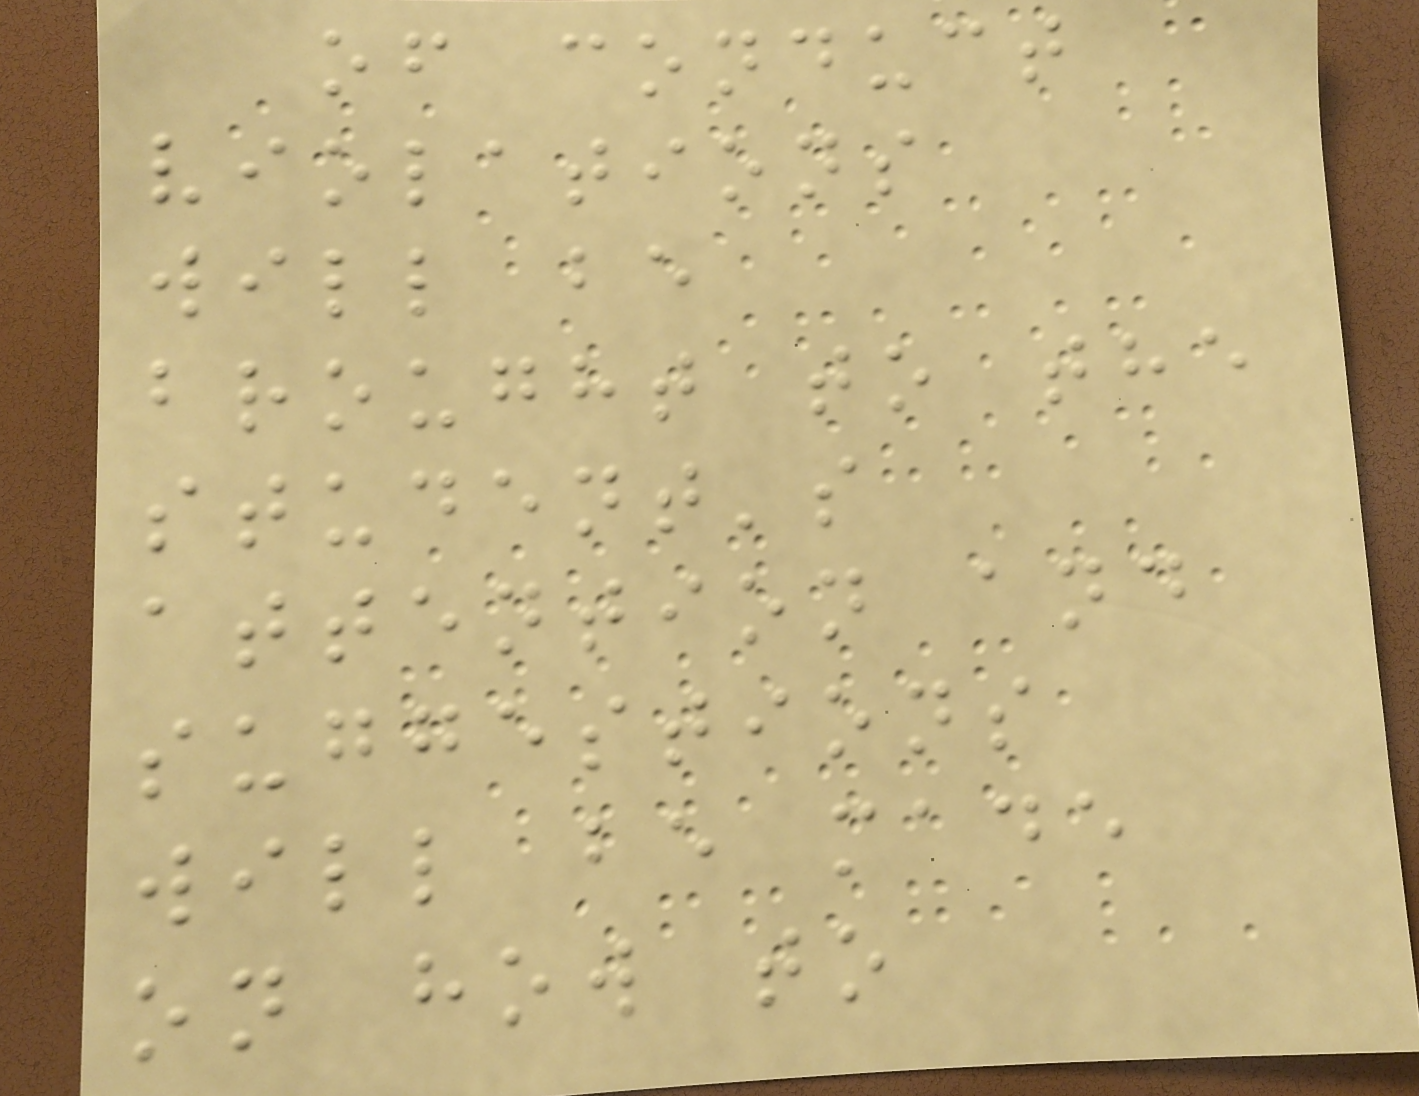of conduct
violations
will be
brought to the
student's
attention and
suggestions
will be made
on how to
